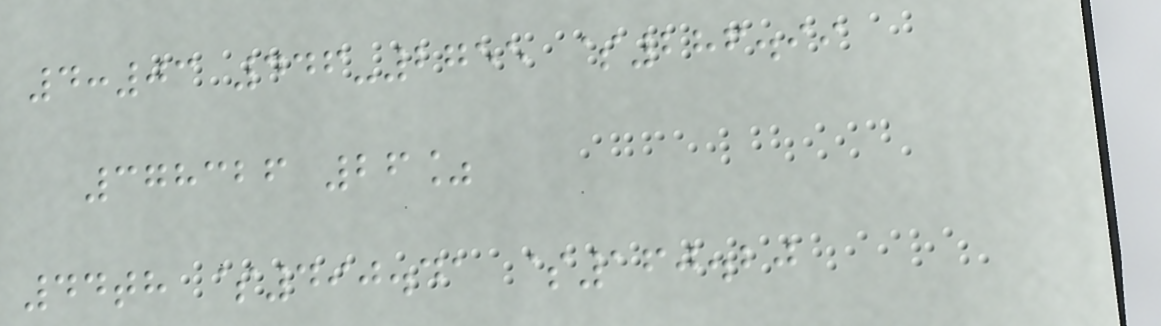4:03 446-2755 $286.99
378326 26%
44th $490.41 $160.20
